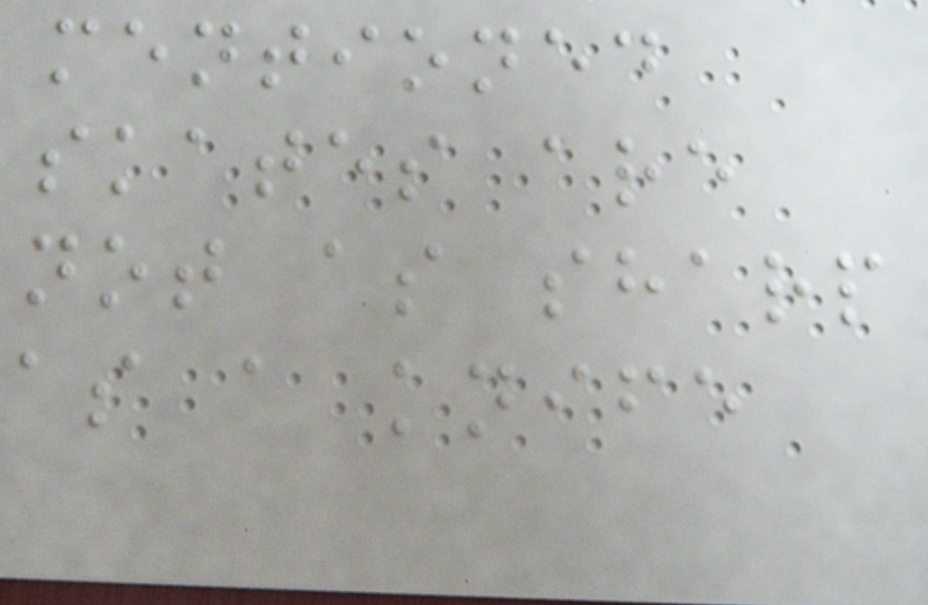mentioned
skates are
not as sharp
as a knife
